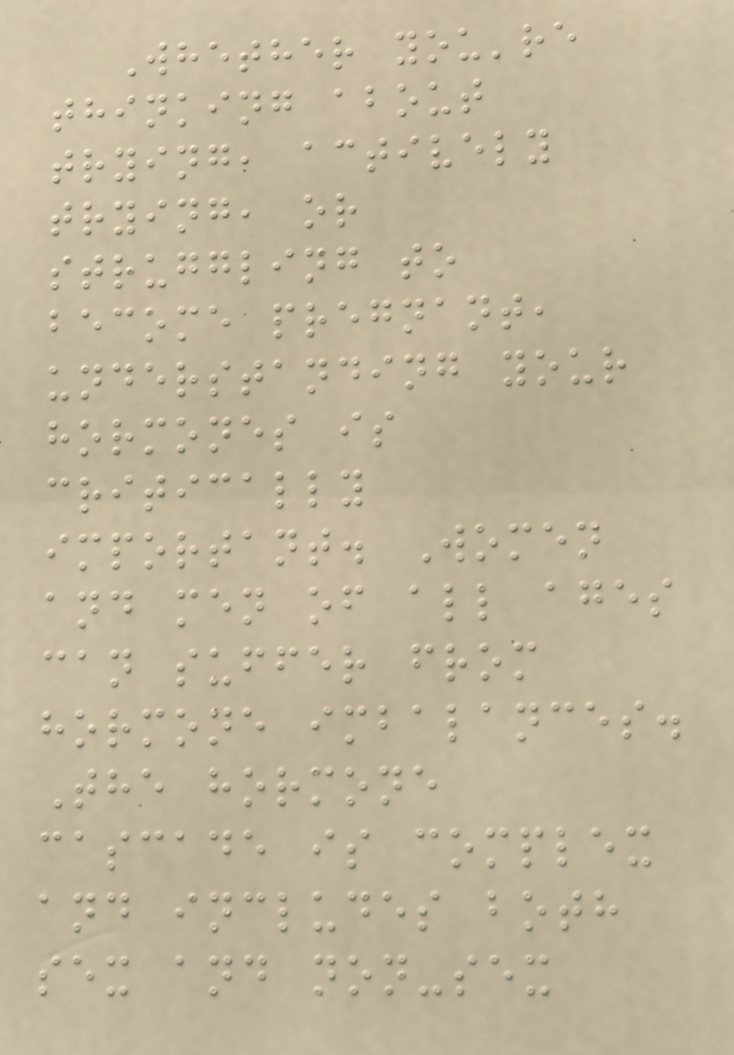Whether you're
thinking about
trying, actively
trying, or
struggling to
become pregnant,
understanding your
hormones is
critically
important. Women
and men of all ages
can suffer from
hormone imbalances.
The hormone
cascade is complex
and includes both
sex and non-sex
